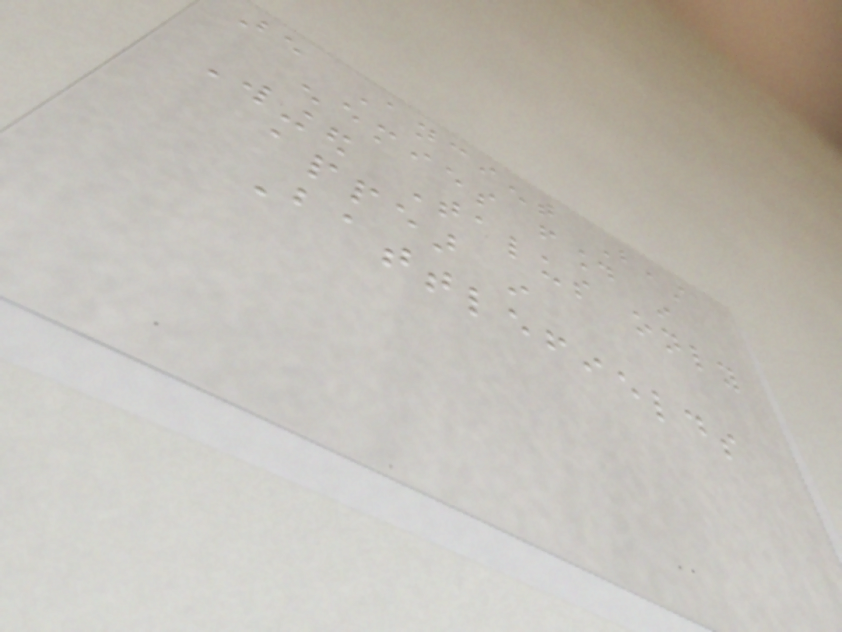are Ancient Beast
enemies found in
Winged Talus only
appear in
Battlefields
